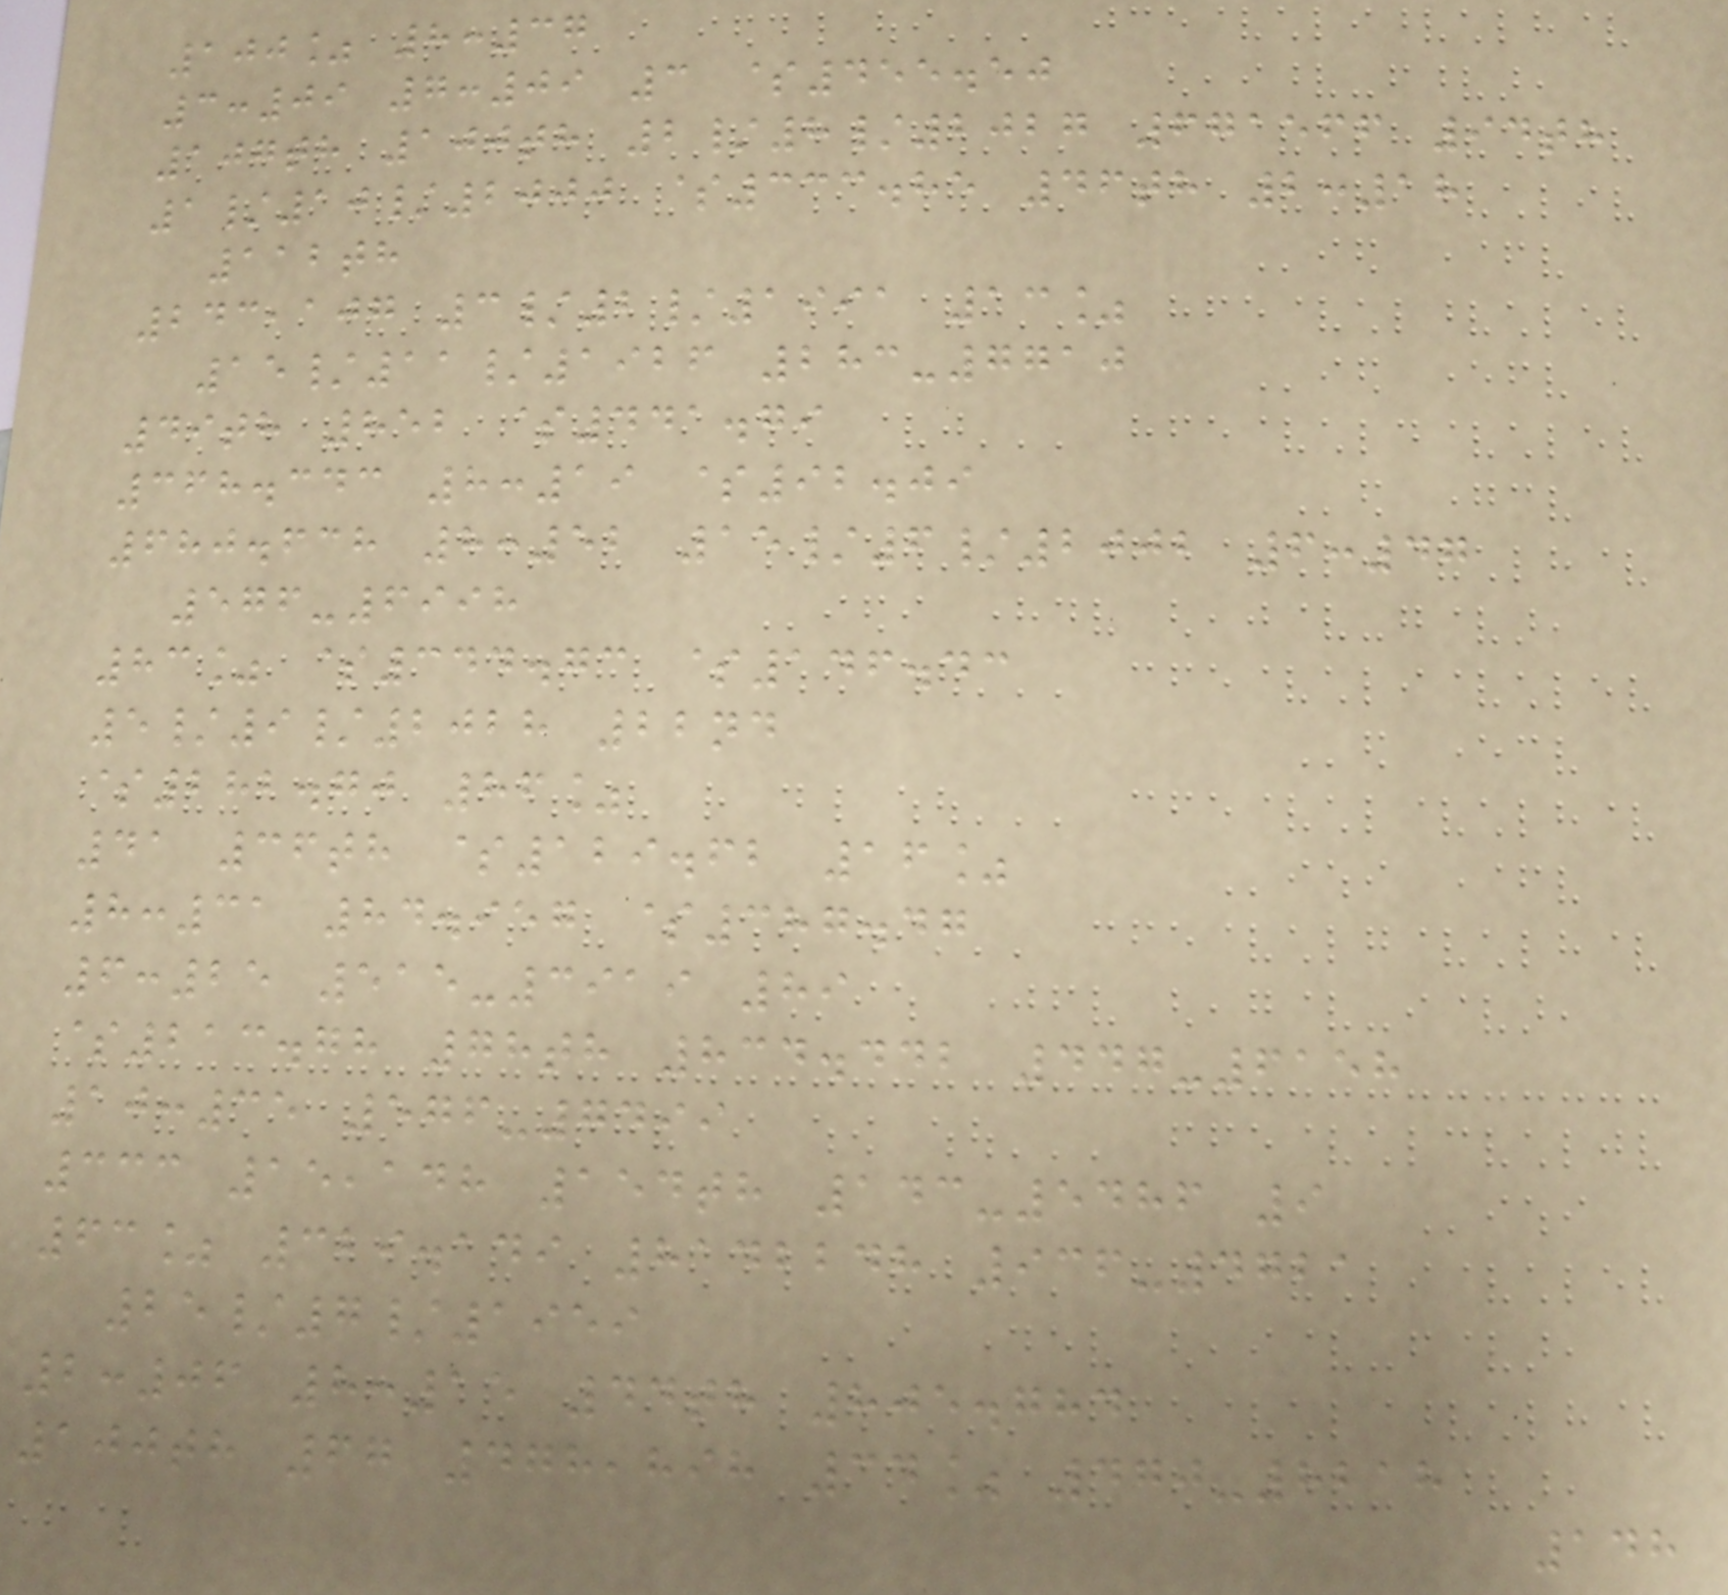100% 8:37
3:09 7:09 3 $455.50
107th 100th 2/8/2027 671566 94th
1/10/2000 $333.85 46th 2:18
112th
243,107 3/2/1991 13%
15/11/1926 283-7710
49th 852 $441.79
368.343 8:19 $92.09
680.638 8:52 15/6/2002 6:47
576-6998
83% $344.73 $146.43
5/9/2028 22nd
$282.70 86%
41 36th $129.62 16%
8:31 84.957 $387.47
6:25 515-3919 89
$213.78 78th 834.442 447-6158
10:35 576-7499
333 15,148 154th 143-5486 9
63% 329.149 8142248 936-4721
25/7/1959
2:06 8:15 44th 805.784
100th 67 478,898 34% 470-8218
148
